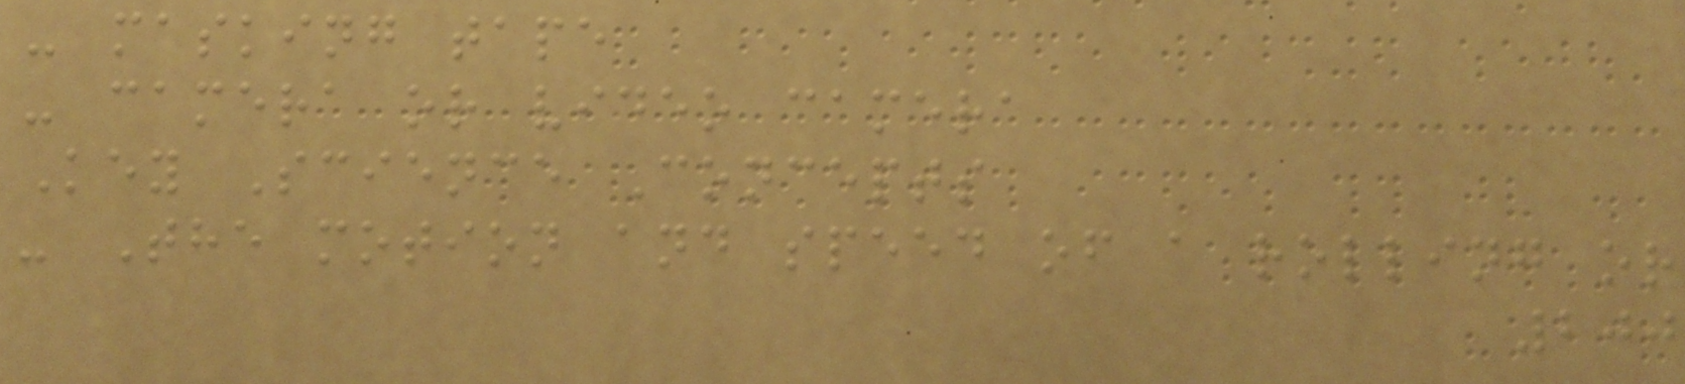- masking tape
- camera or video camera
Key Science Concepts
- The motion and speed of a rolling or
200
